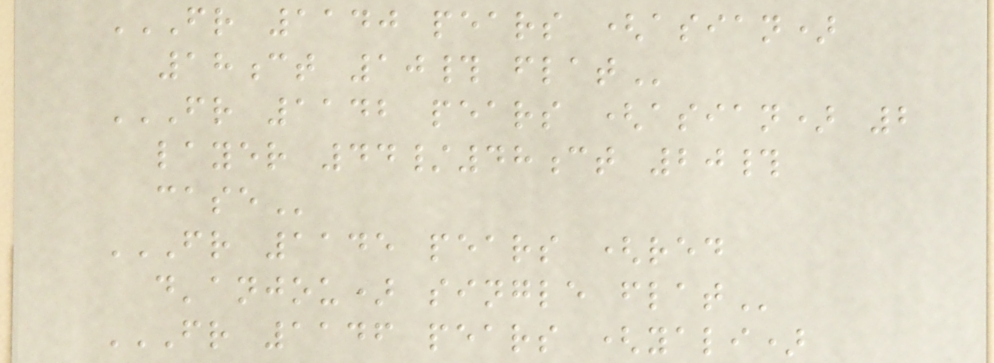FR 1140 PEARS (ASIAN)
18CT 10# FLAT
FR 1142 PEARS (ASIAN) 2
LAYER 44/48CT 20#
CASE
FR 1145 PEARS (RED
D'ANJOU) SINGLE FLAT
FR 1146 PEARS (YALI)
